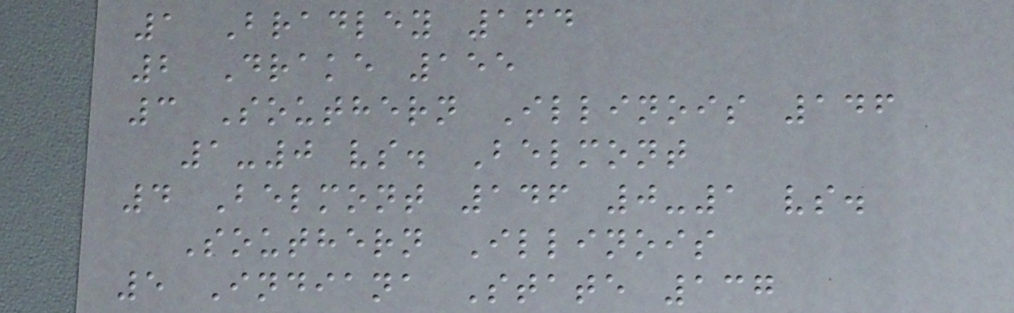1 Bradley 164
2 Drake 155
3 Southern Illinois 146
1-0 vs. Belmont
4 Belmont 146 0-1 vs.
Southern Illinois
5 Indiana State 137
